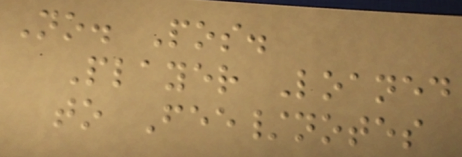No. Pos.
Player Loaned
to Fee/notes
